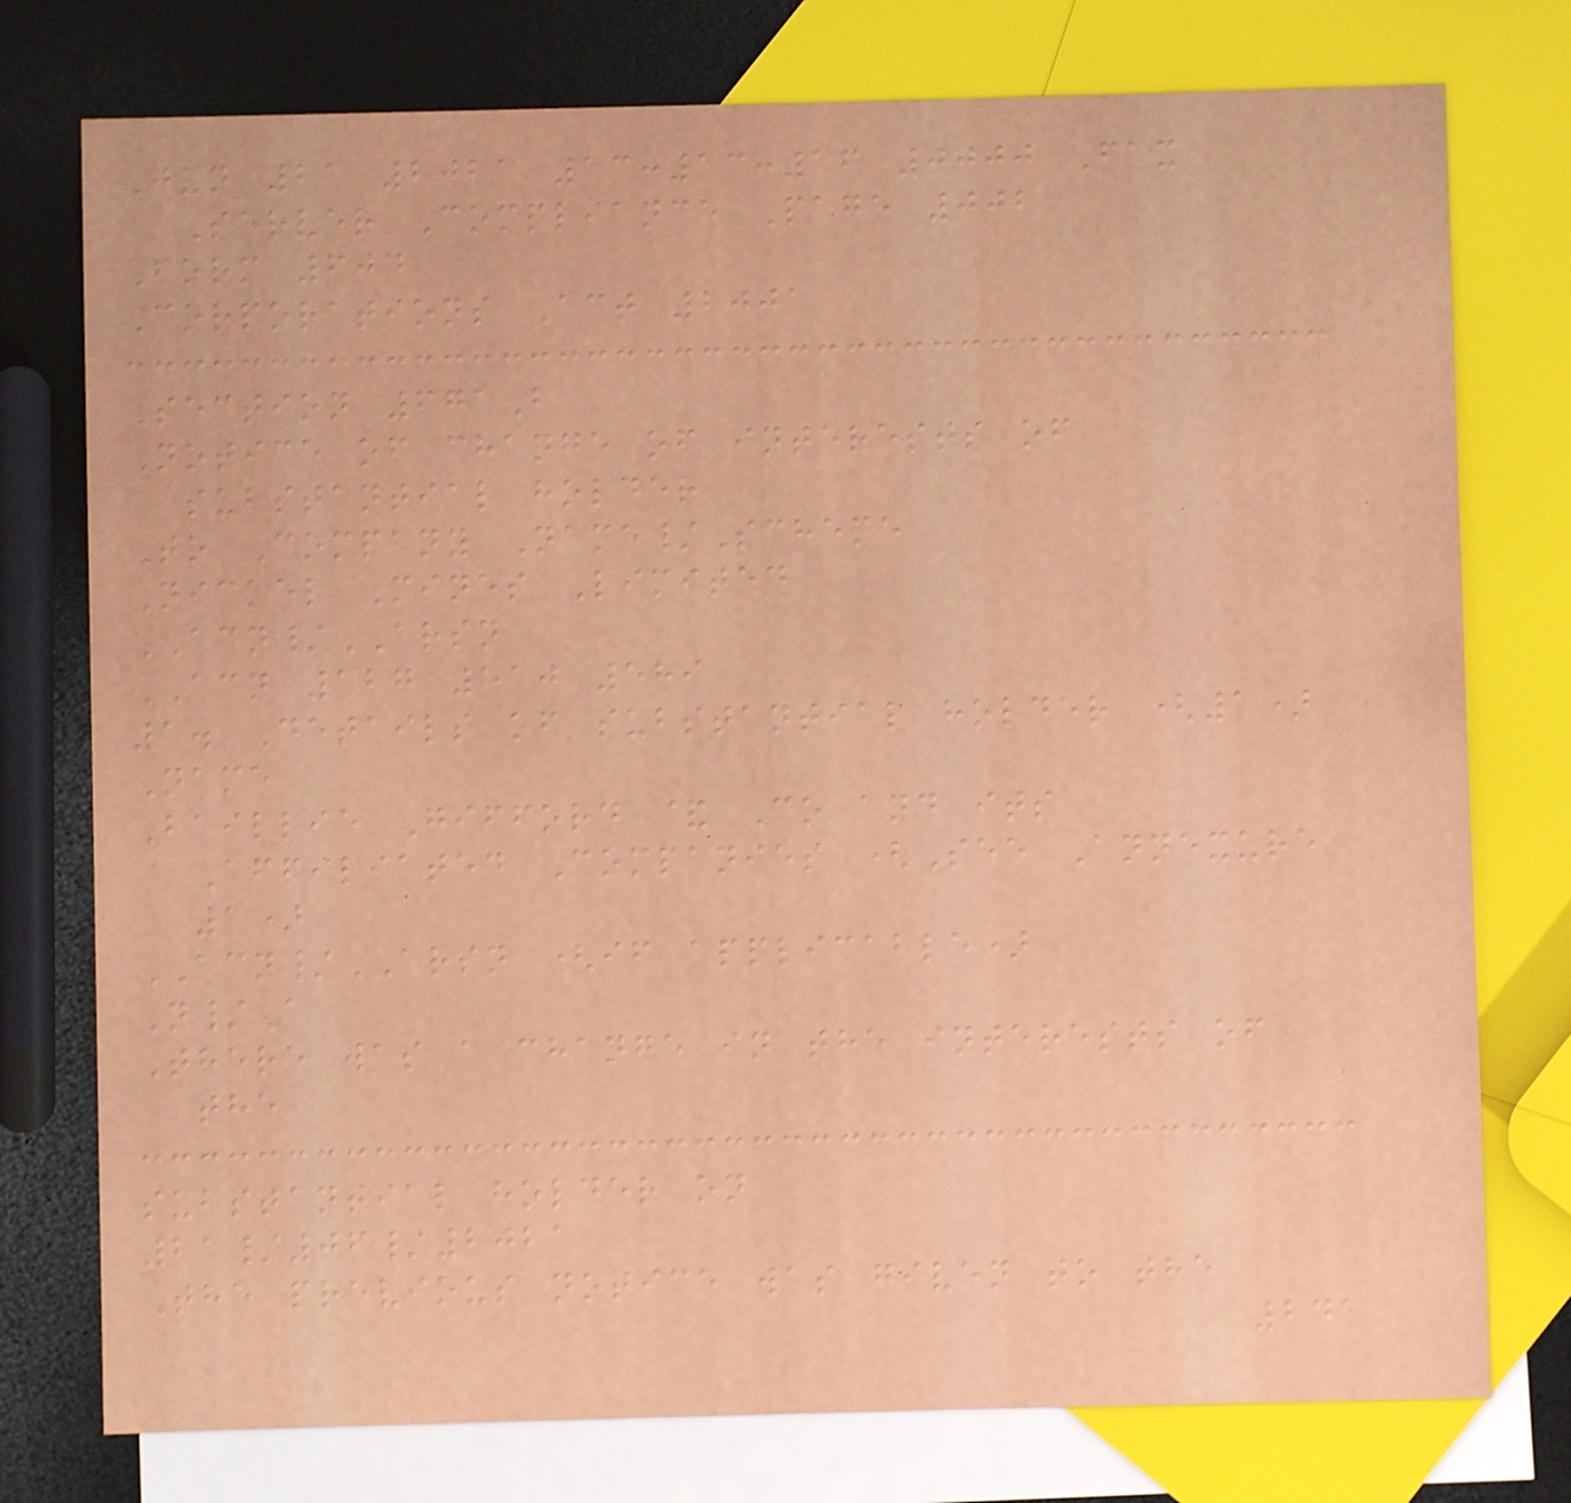Jun 21 2021 13:13:16 0000 Fax
Server Compliance Page 002
Form 604
Corporations Act 2001
Section 671B
Notice of change of interests of
substantial holder
To Company Name/Scheme
Nickel Mines Limited
ACN/ARSN
ACN 127 510 589
1. Details of substantial holder (1)
Name
Baillie Gifford & Co and its
Affiliated Companies (See Annexure
1)
ACN/ARSN (if applicable)
N/A
There was a change in the interests of
the
substantial holder on
21/06/2021
The previous notice was given to the
241
